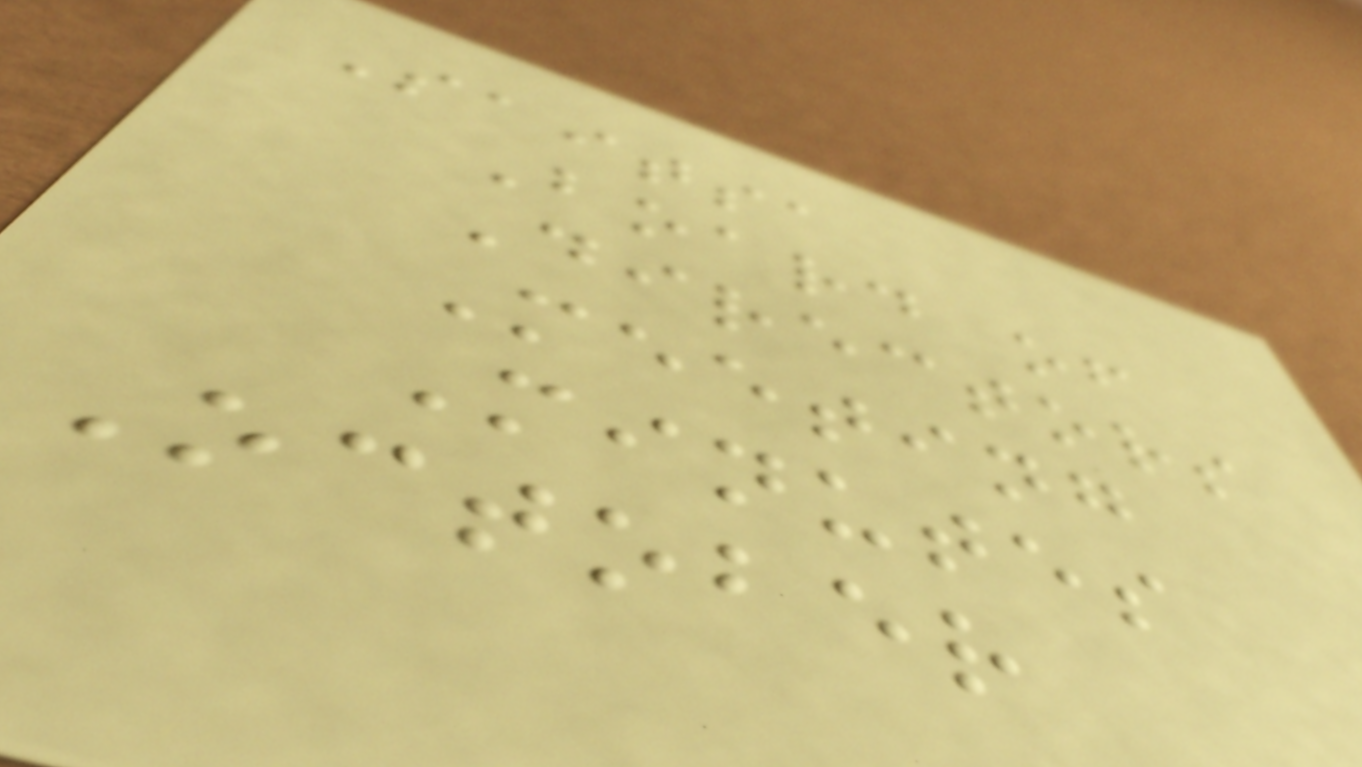Saitsa
Board of
Directors
Meeting
Minutes
October
